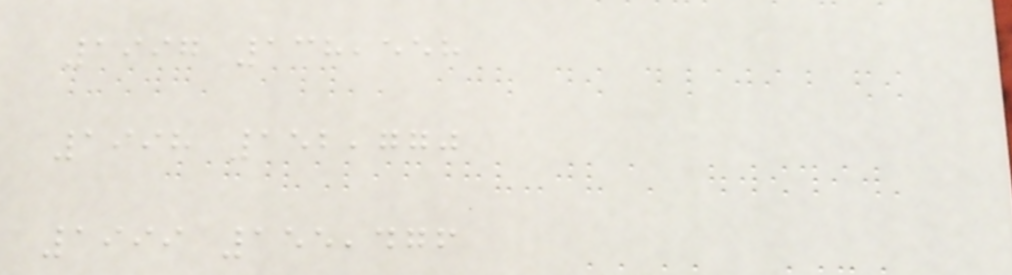1997 138,558
1998 152,770
1999 155,476
